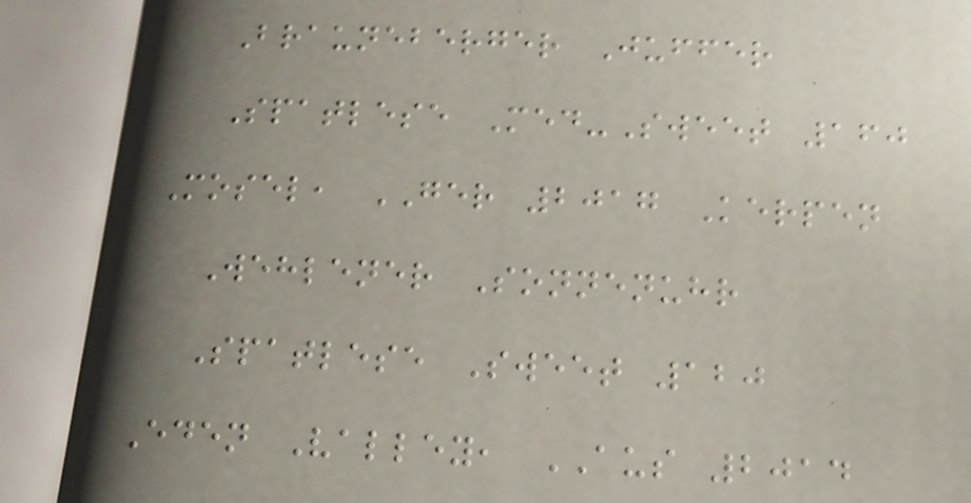Brauneberger Juffer
Spatlese Med-Sweet 160
Mosel, GER 2017 Kerpen
Wehlener Sonnenuhr
Spatlese Sweet 120
Eden Valley, AUS 2014
